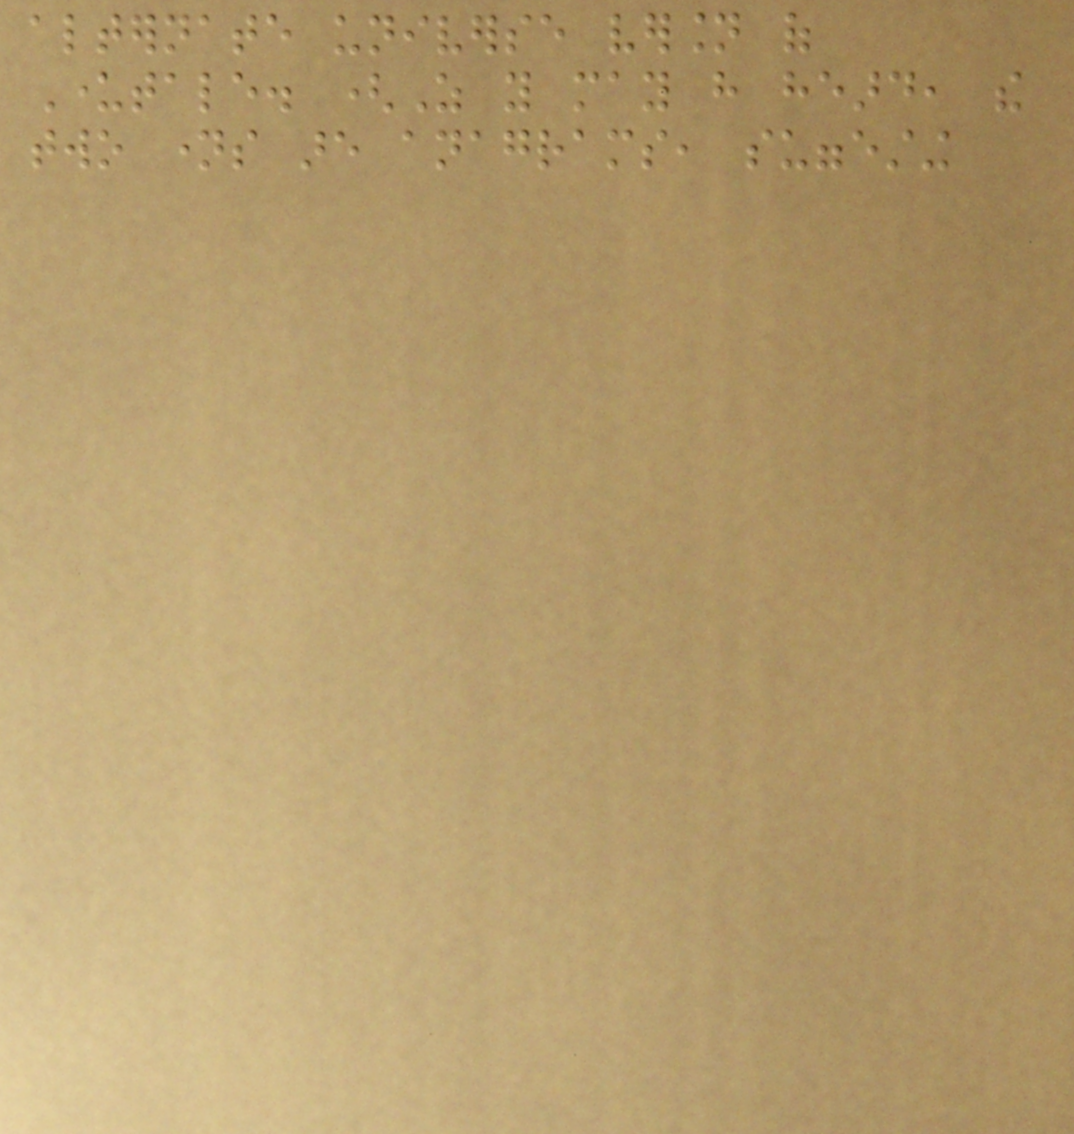alternate universe version of
Undertale. (As you may have heard, the
two names are anagrams, suggesting
